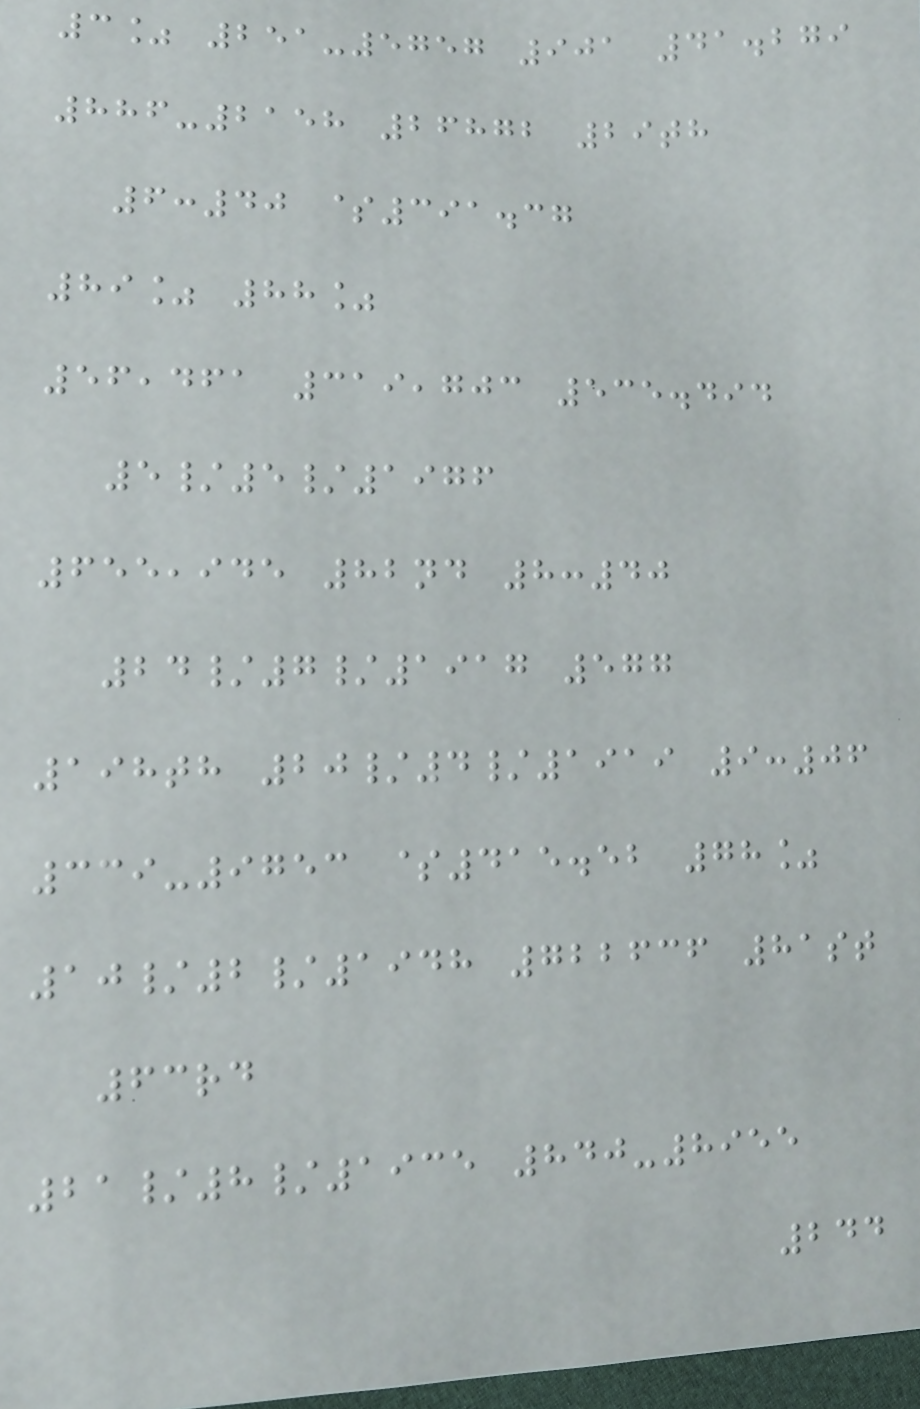3% 251-5757 901 41.279
886-2158 26872 29th
6:40 $391.37
89% 88%
56,461 319,703 535.494
5/5/1976
655,945 82nd 8:40
24/7/1917 577
198th 20/4/1919 9:06
339-9753 $415.52 78%
10/2/1948 722636 81st
63rd
21/8/1935 840-8955
244
